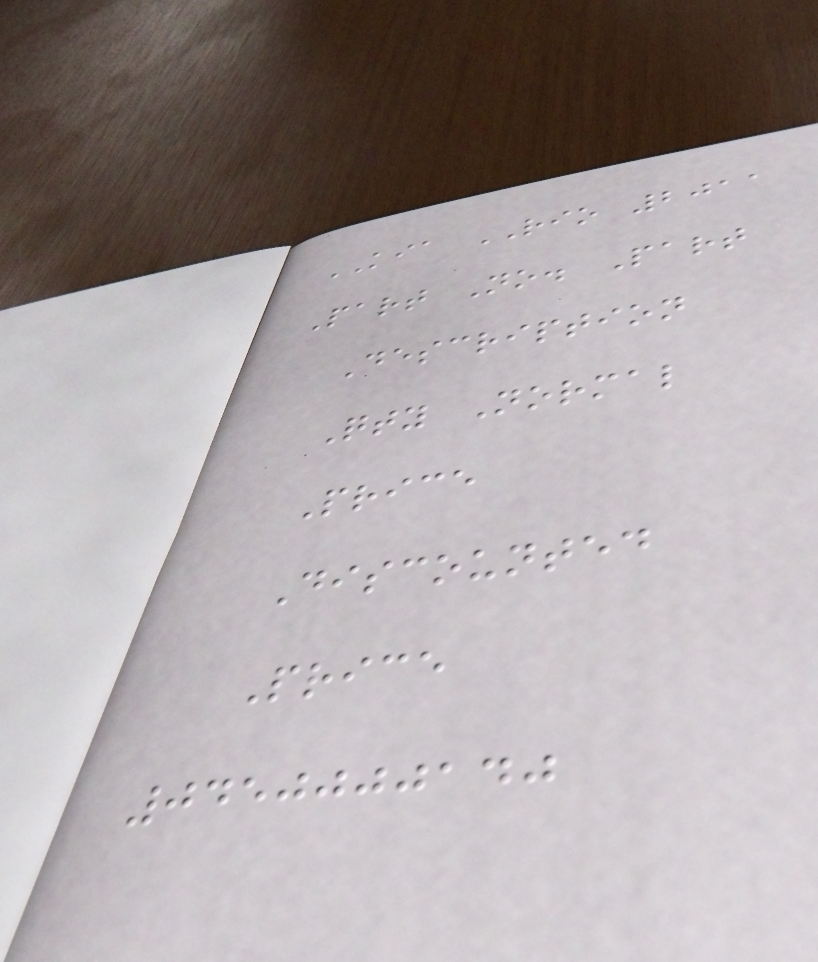KIA RIO 2011
Part No. Part
Description
Qty Normal
Price
Discounted
Price
0450000140
